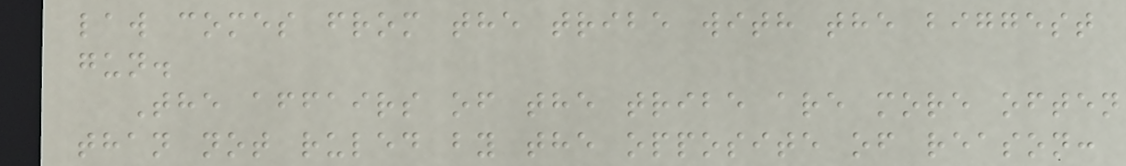law comes from the tribe with the biggest
gun.
The affairs of the tribe are more often
than not ruled by the opposite of reason:
